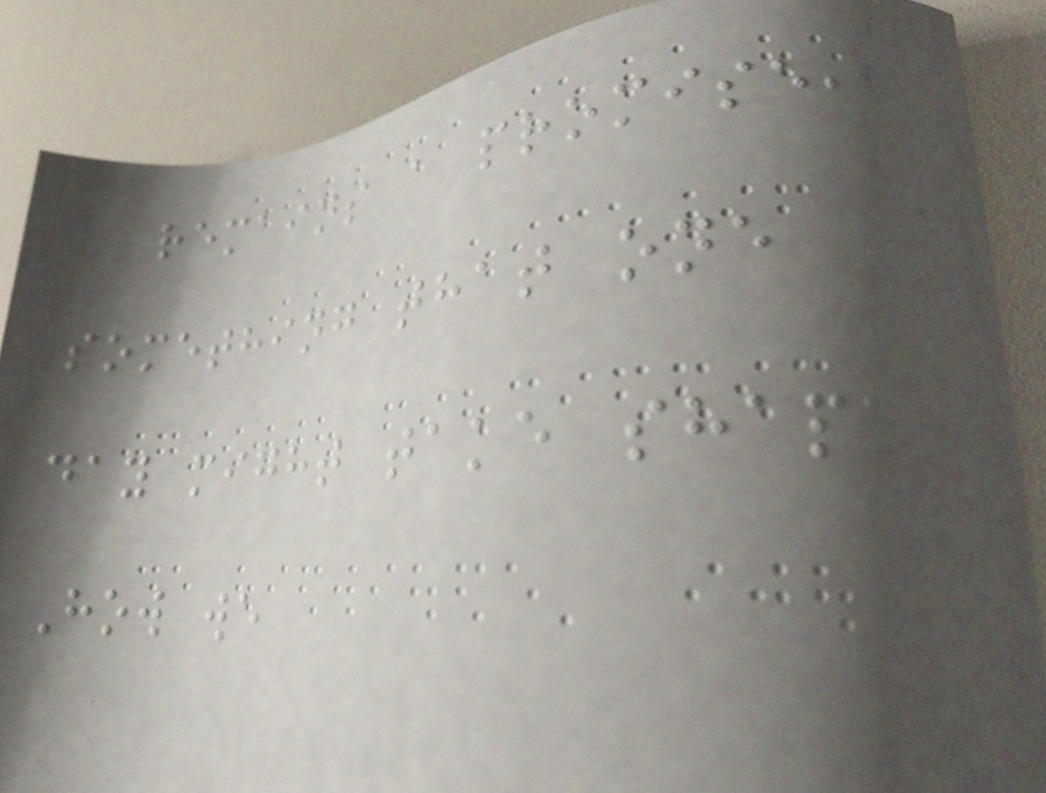remains a promise,
something that one
day might take shape.
How we
